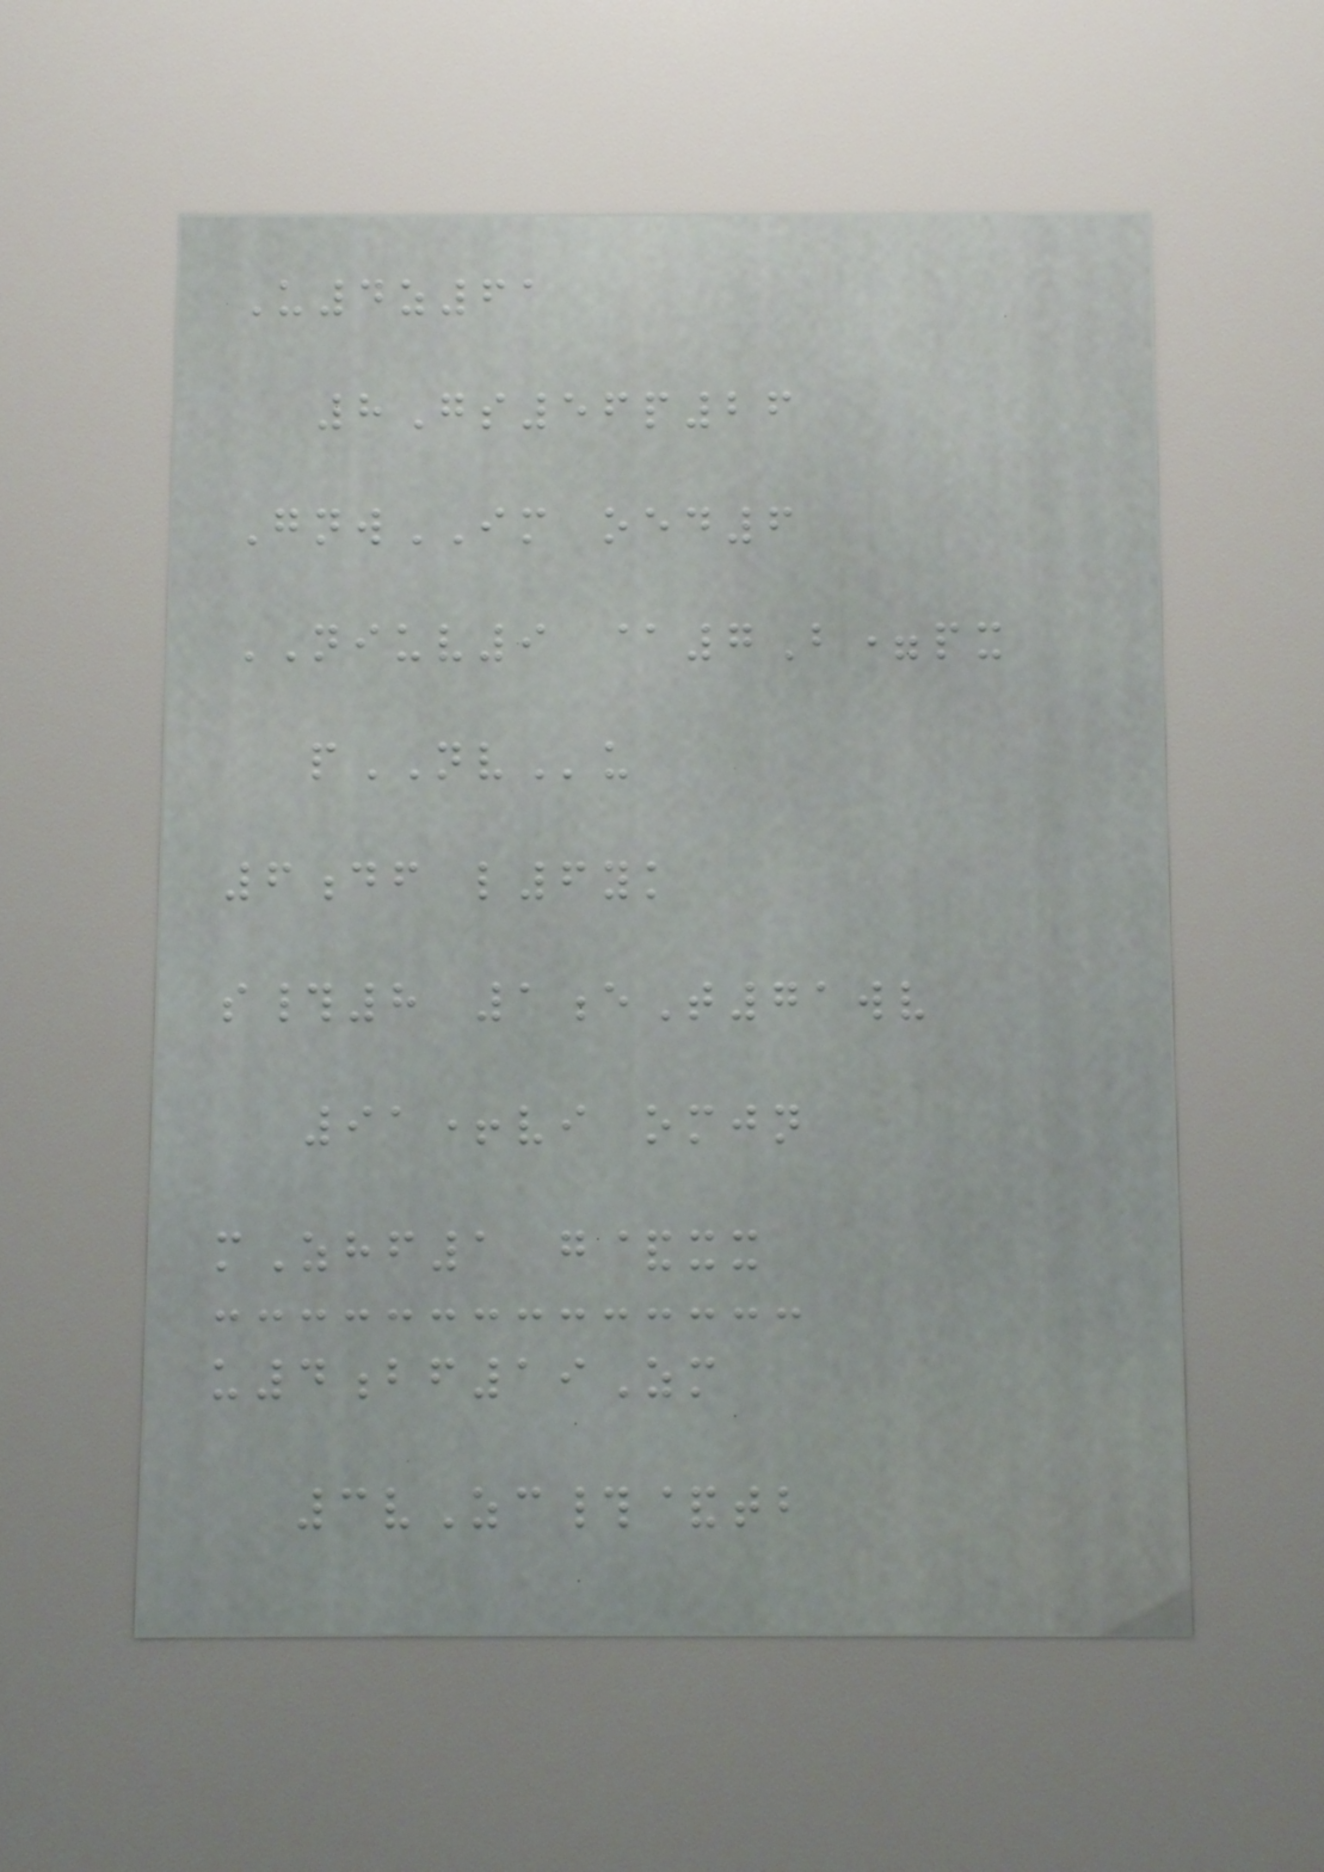U4z61
8Gs56p26
GnwIM oed6
NIUV9 @7B=px
pNVu
6df l6yk
s#8 1eT71wv
91+vi omjn
mZhf1 g&xx
u4bf19Zm
3vZc#&tb
